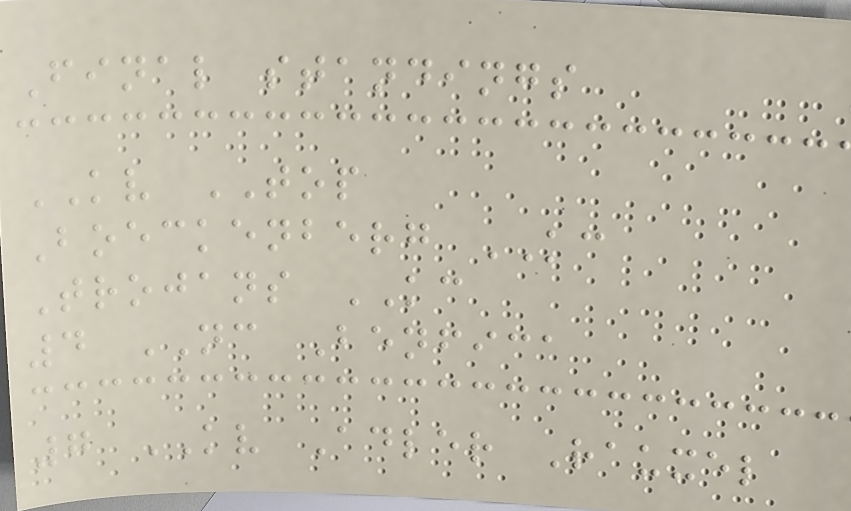Final standings
KV TOP
Boeckenberg KC
Trojans KC
4 NC Benfica
7 KV Adler Rauxel
